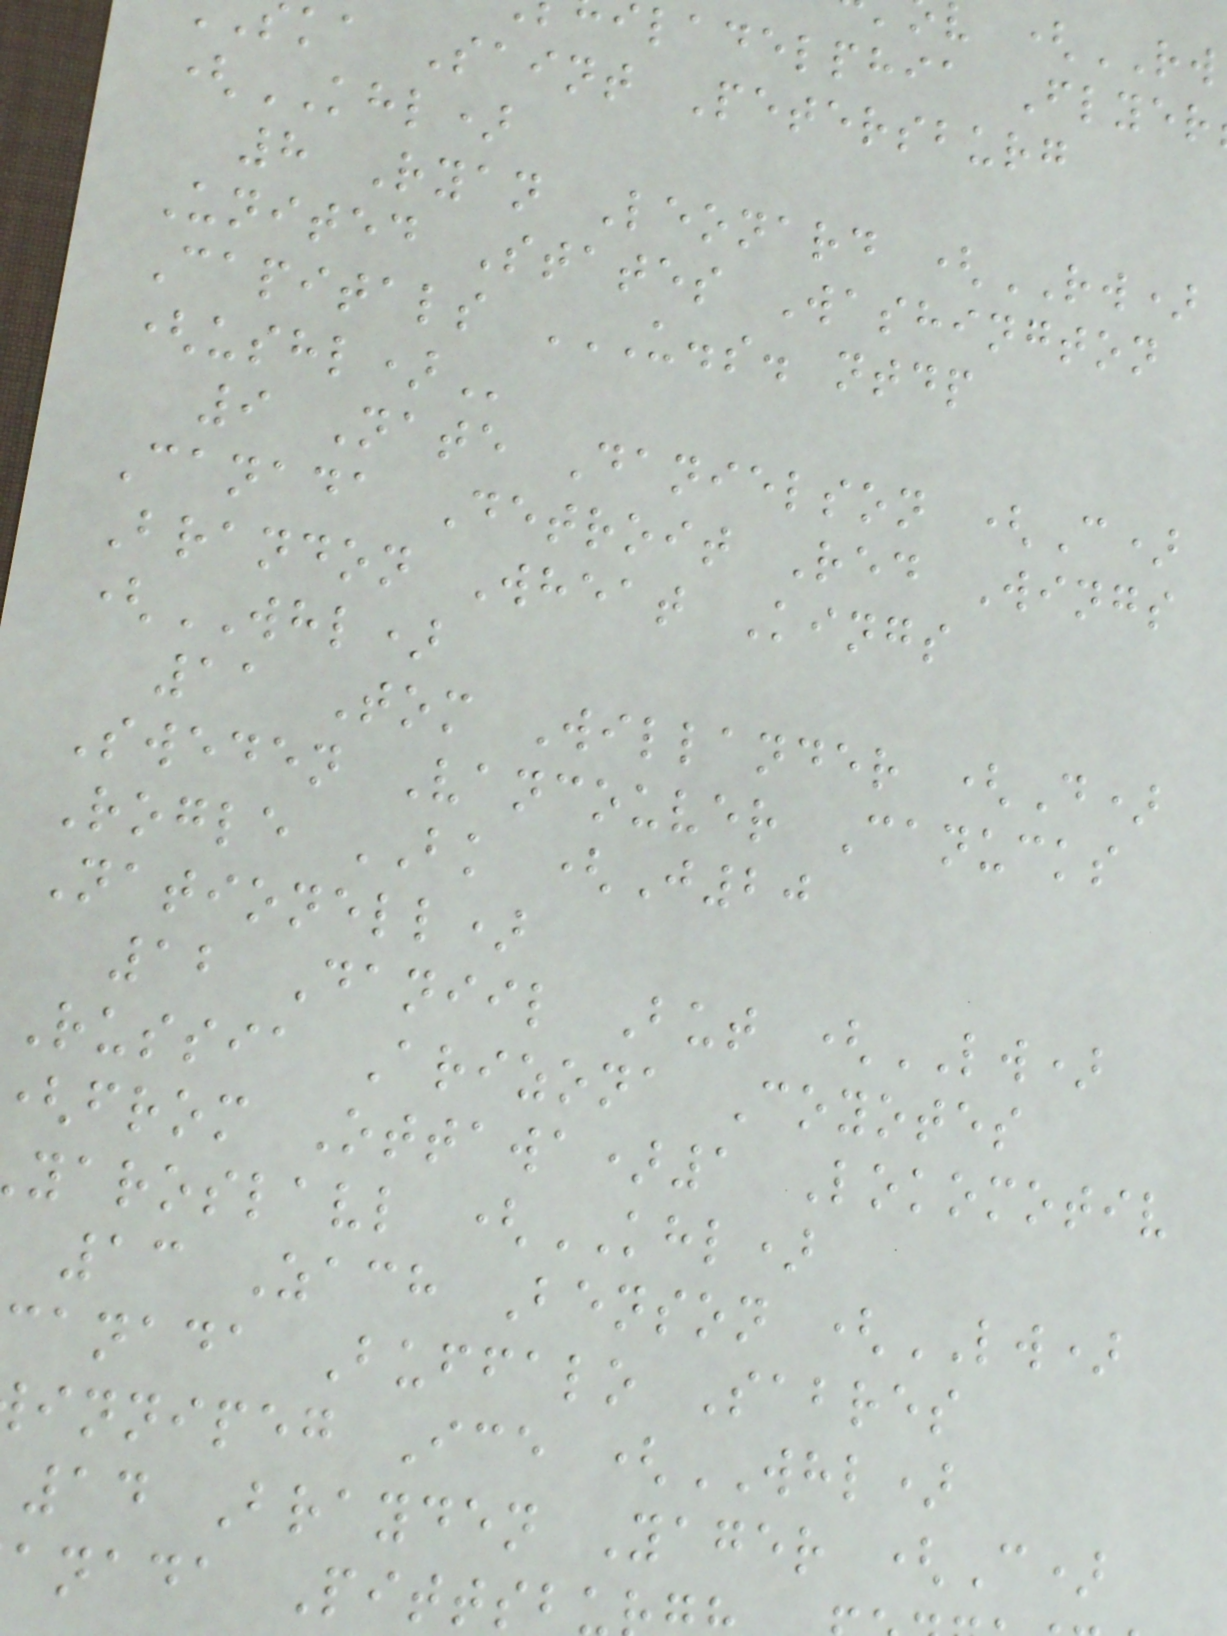v (RW
ladelphia Flyer
ka Saint Petersburg
(KHL)
8 Ryan Leonard (RW)
United States Washington
Capitals U.S. NTDP
9 Nate Danielson (C)
Canada Detroit Red Wings
Brandon Wheat Kings
(WHL)
11 Tom Willander (D)
Sweden Vancouver Canucks
Rogle BK (J20
Nationell)
12 Daniil But (LW)
Russia Arizona Coyotes
from Ottawa)1 Lokomotiv
yaroslavl (KHL)
13 Zach Benson (LW)
canada Buffalo Sabres
innipeg Ice (WHL)
14 Brayden Yager (C)
anada Pittsb
